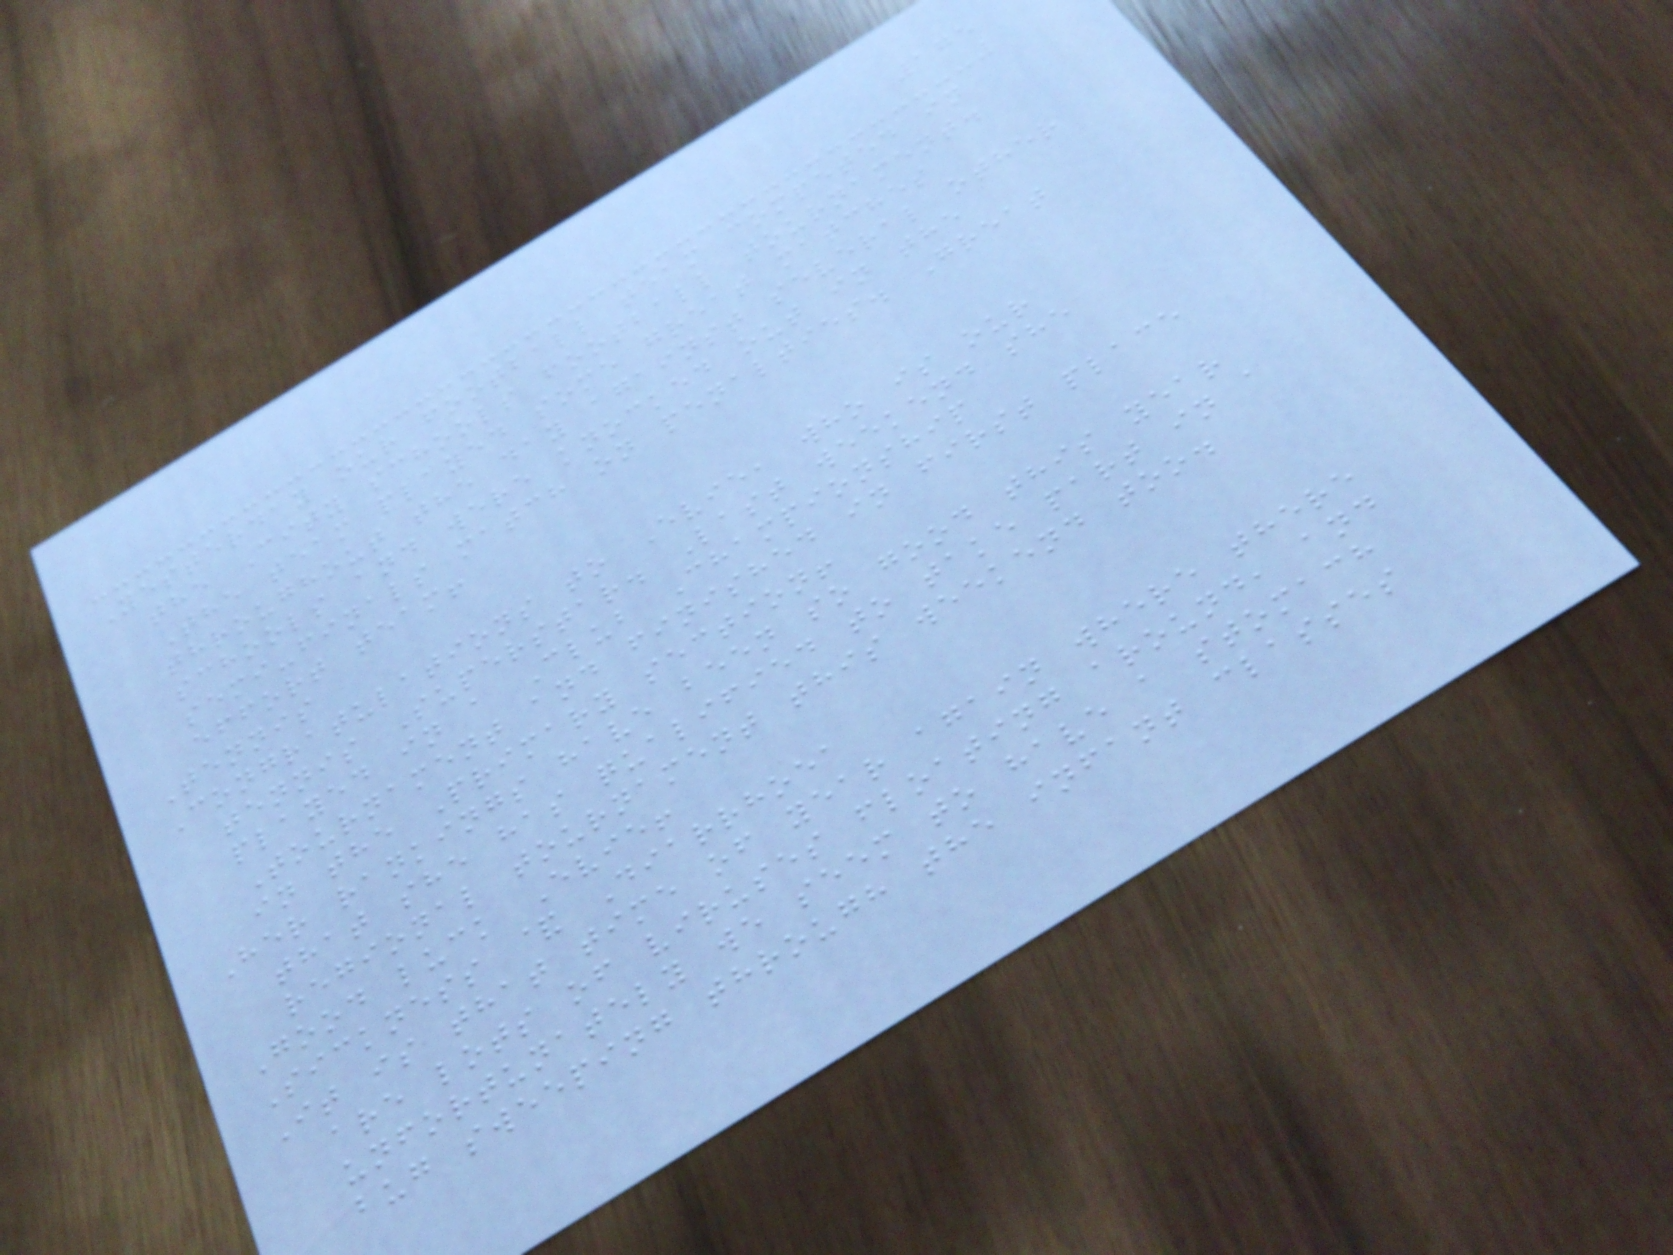175
Yesterday our football team competed in
the City schools football tournament.
The team played some great matches
throughout the day against several other
schools and were knocked out in the
semi-finals match on penalties. Great
effort team!
Tennis
Congratulations to Evie, who is our
tennis Superstar. Last weekend she
played in a Club Championship
Tournament and finished in first place
in the Primary section!
Her rankings have been so good this year
that she has qualified to take part in a
regional tournament this weekend too.
Good luck Evie!
Sickness & Diarrhoea
It is that time of year again where there
are lots of viruses floating around, and
unfortunately we seem to have a stomach
bug sweeping through the infant classes
